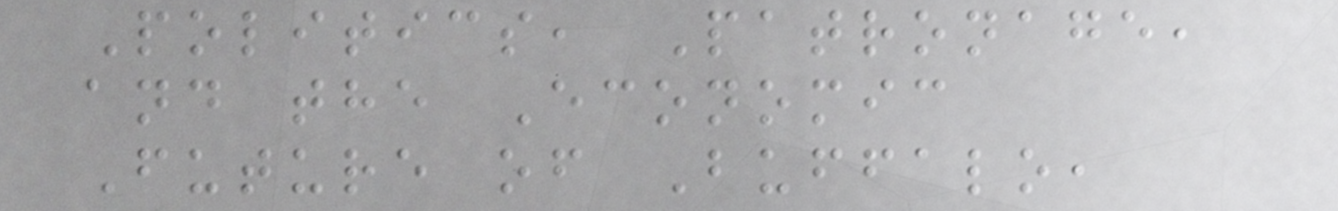Politics, Patronage,
and the Economic
Future of Buffalo,
